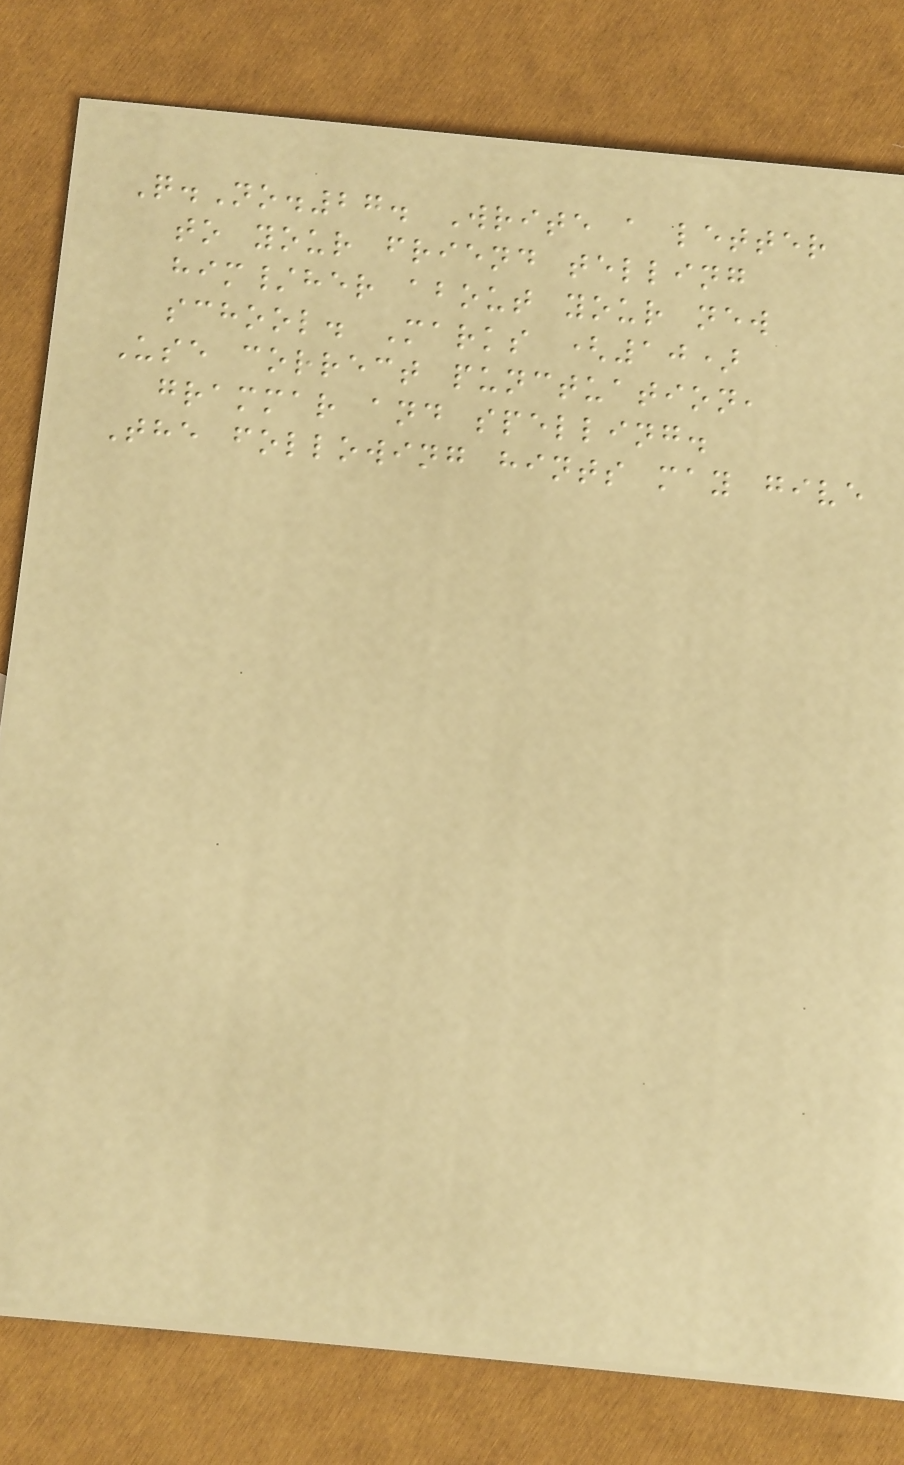Q.No.27. Write a letter
to your friend telling
him/her about your new
school. Marks (10)
Use correct punctuation,
grammar and spelling.
The following hints may give
